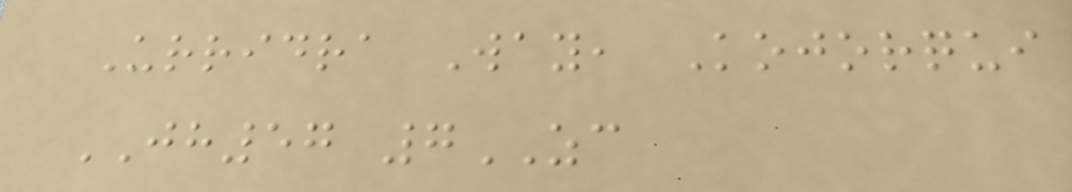Urridra Way, Kojorqui
JH57 7ZC
